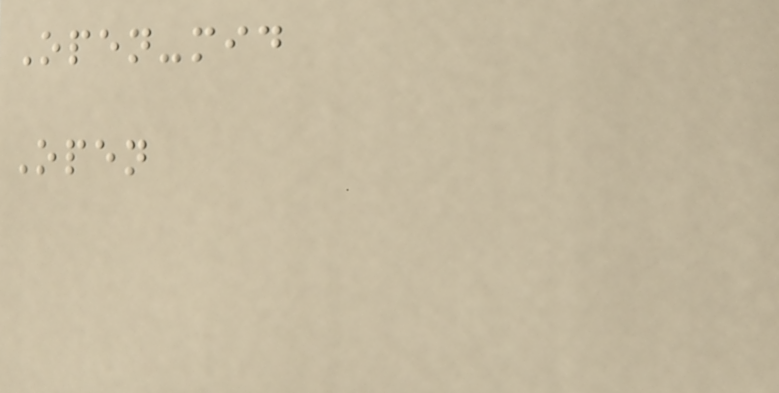Open-mid
Open
